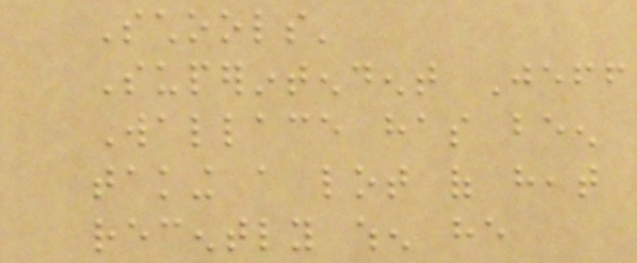Schools'
Superintendent Jeff
Wallace has been
taking a lot of heat
recently when he
